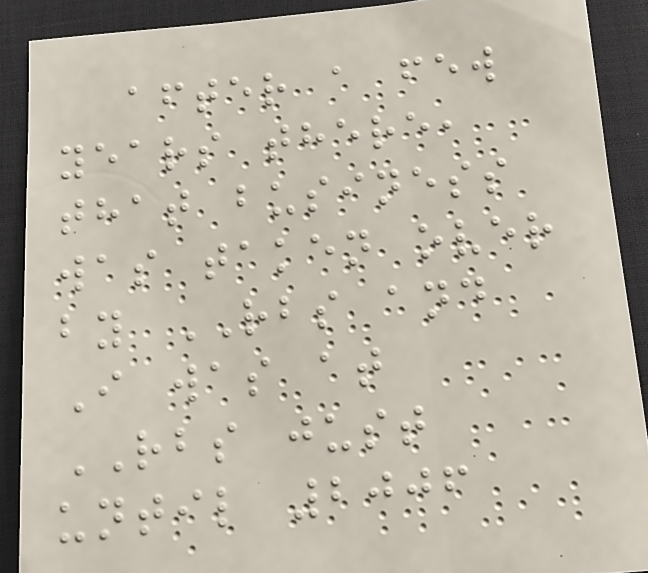after a few
years there,
that business
was taken over
by RBS and
I was at
RBS just
until 2006
